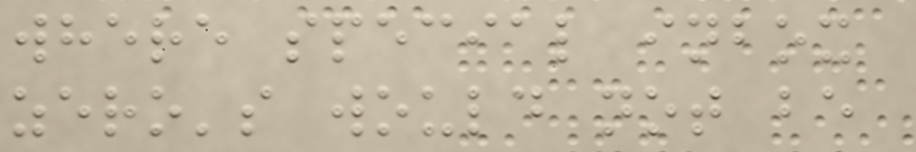where special inbox
zero's would not be
